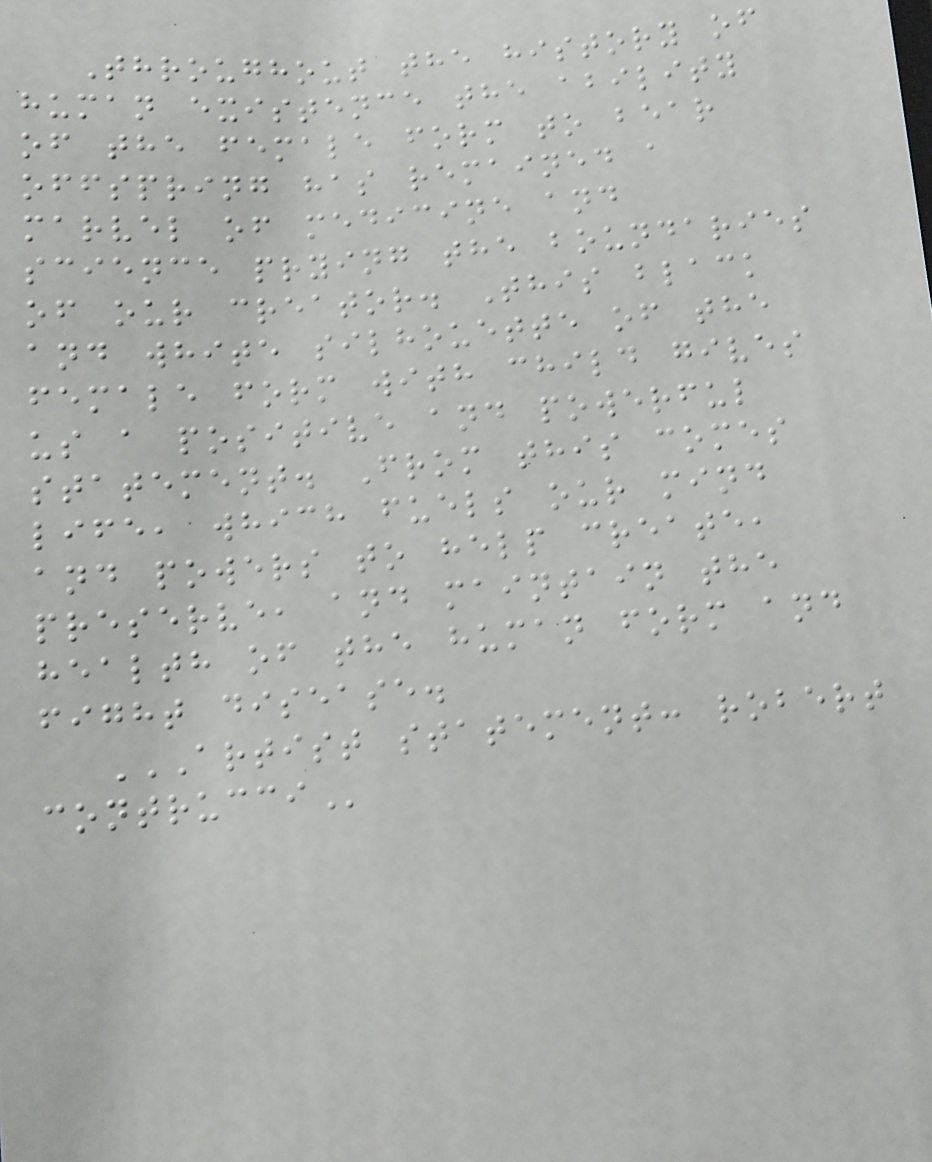Throughout the history of
human existence the ability
of the female form to bear
offspring has remained a
marvel of medicine and
science prying the boundaries
of our creator. This black
and white silhouette of the
female form with child gives
us a positive and powerful
statement. From this comes
life, which fuels our mind
and powers to help create,
preserve, and maintain the
health of the human form and
fight disease.
ARTIST STATEMENT: ROBERT
CONTRUCCI
